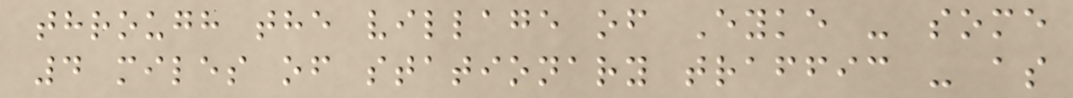through the village of Eyke - some
4 miles of stationary traffic - as
